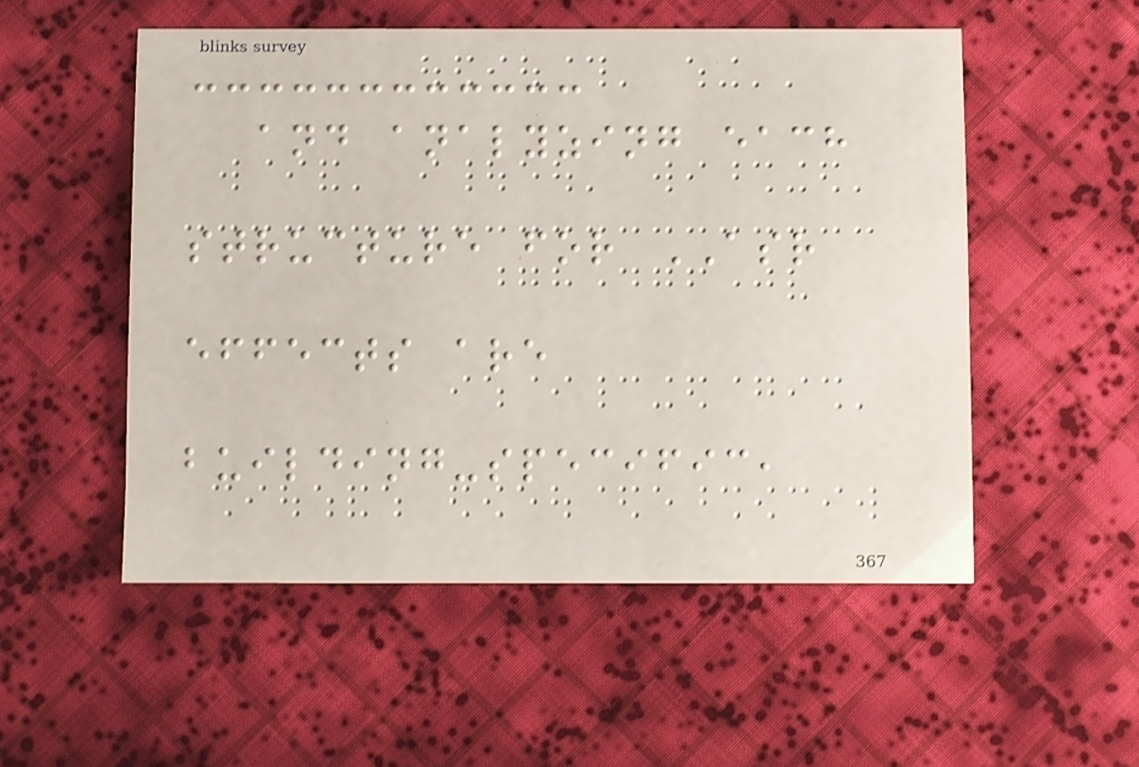and analyzing each
structure for ASR
effects are
building-specific,
